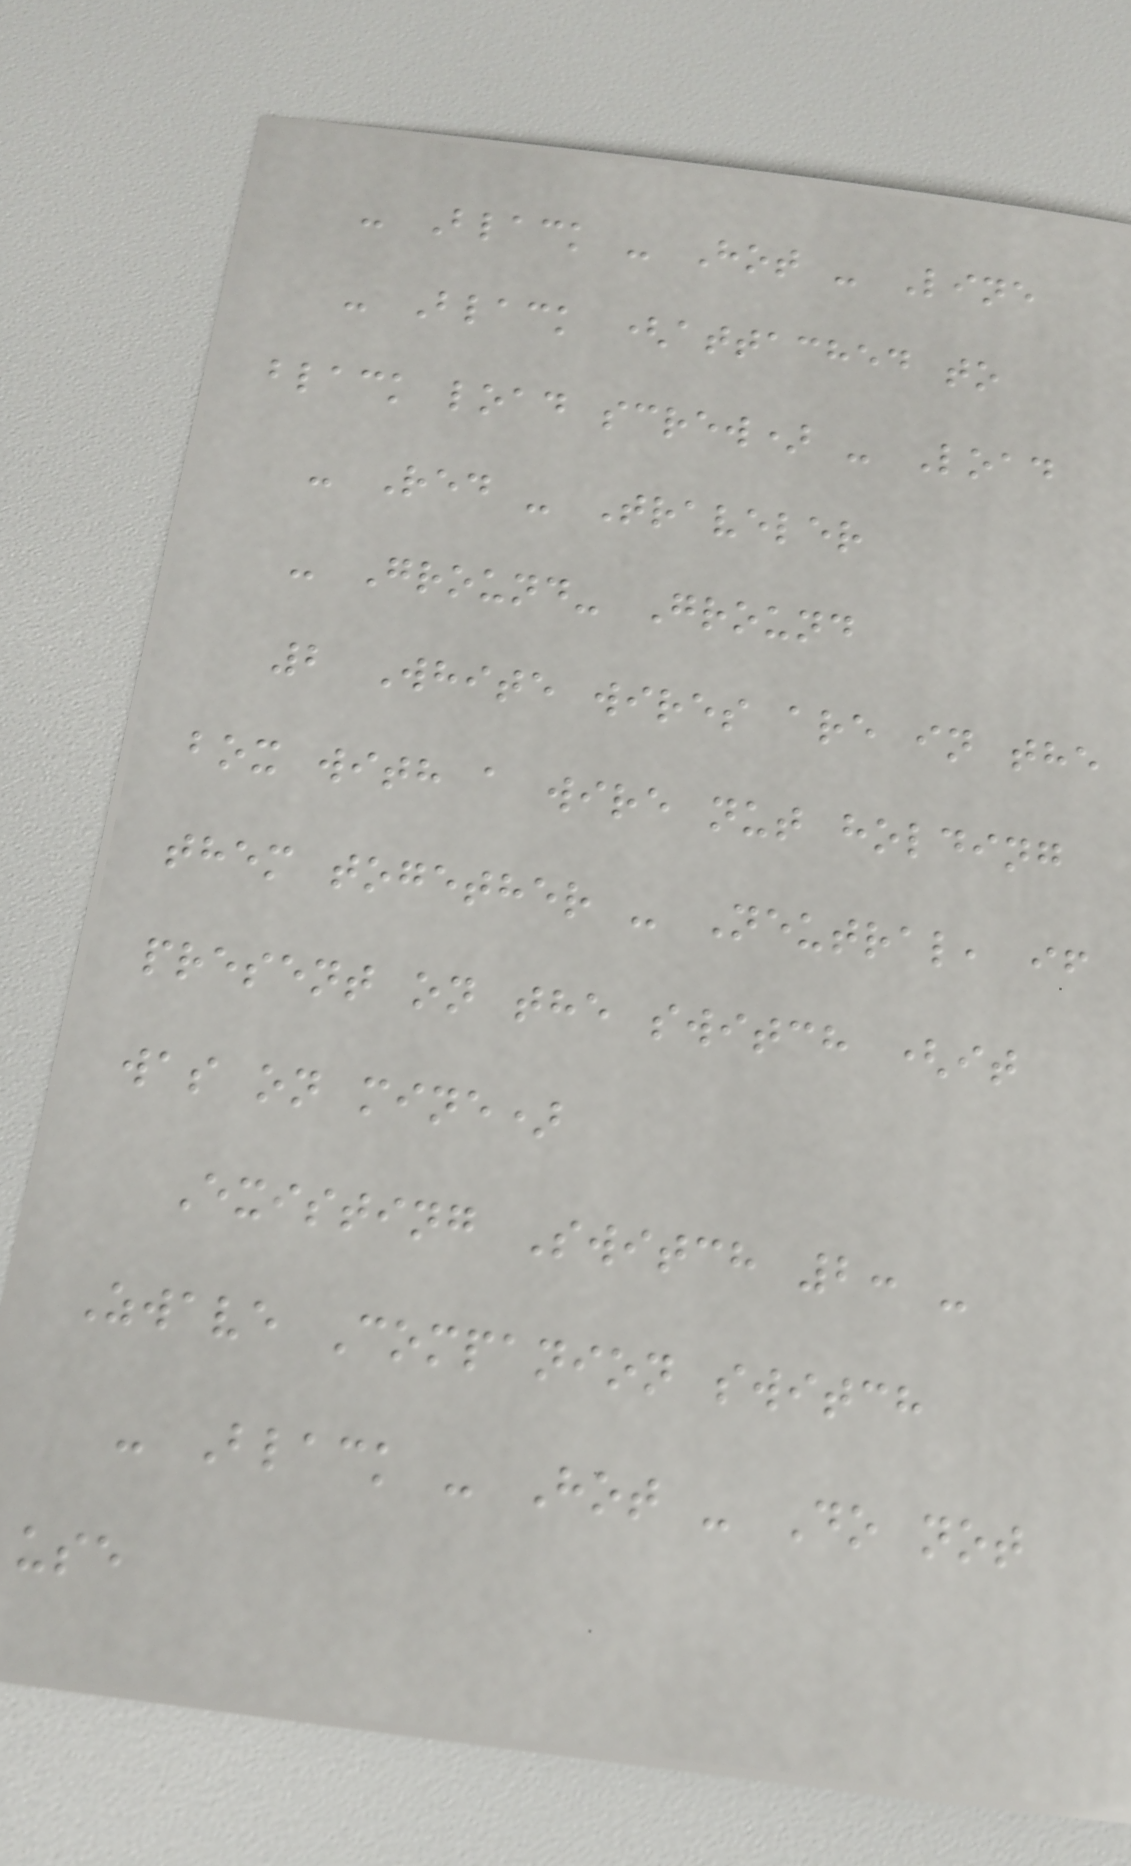- Black - Hot - Line
- Black (attached to
black load screw) - Load
- Red - Traveler
- Ground- Ground
2 White wires are in the
box with a wire nut holding
them together - Neutral, if
present on the switch (it
was on mine)
Existing Switch 2: -
Zwave Companion switch
- Black - Hot - Do not
use
